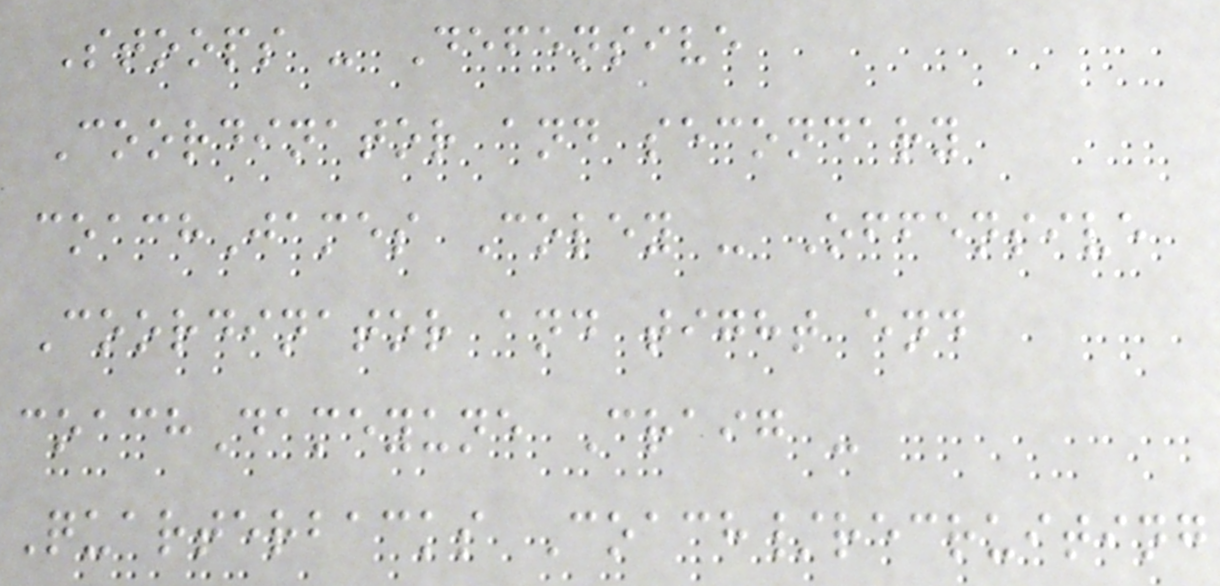Stoops - Defensive
Coordinator and secondary
coachJames Coley - Offensive
Coordinator and tight end
coachDameyune Craig -
Quarterbacks Coach/recruiting
